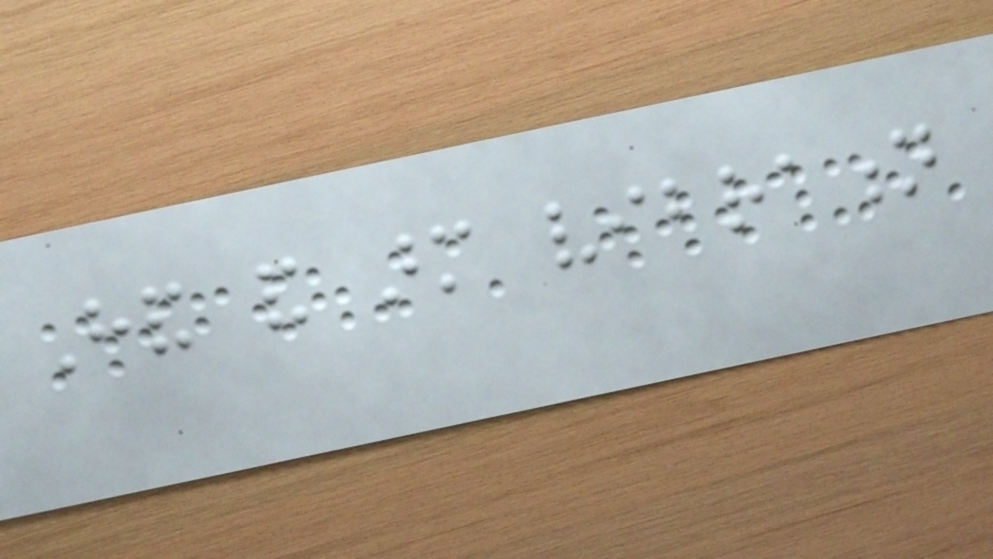Hand and arm vibration
